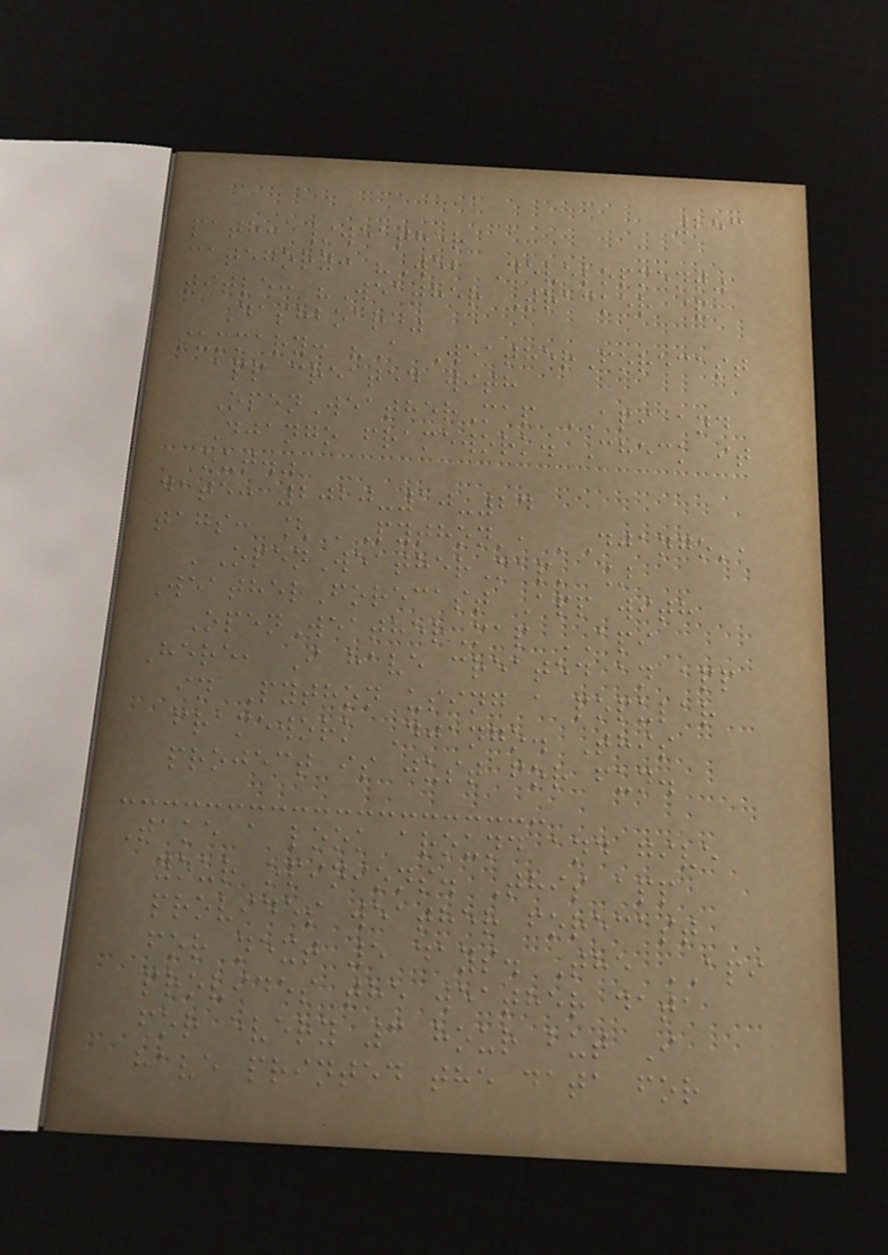253
path: /weather
category: "Web Development"
title: "Weather Tracker &
Dashboard"
summary: "A WeatherForecast
app created with
OpenWeatherMap API and
Django framework. Check it
out."
date: 2020-10-24
tags: [ 'Python', 'Django',
'OpenWeatherMap' ]
WeatherForecast App with
OpenWeatherMap API
Here, I have created an app
in Python using a popular
framework Django. This
project is just for fun.
Take a look around and give
your opinions. This app
provides weather forecast
for next 5 days. The API
provides the weather data
for every 3 hour but I
have printed the data for
